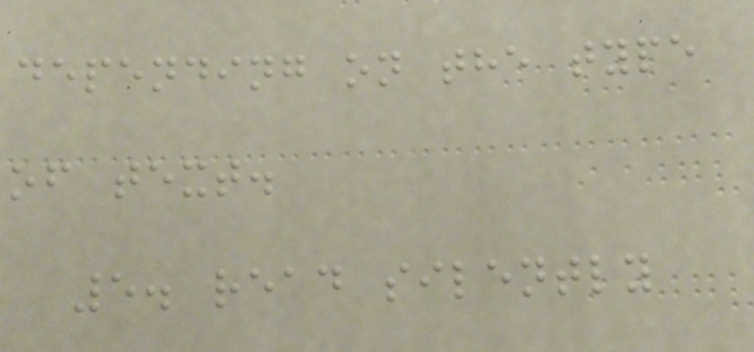depending on the type
of text.
5. read silently
